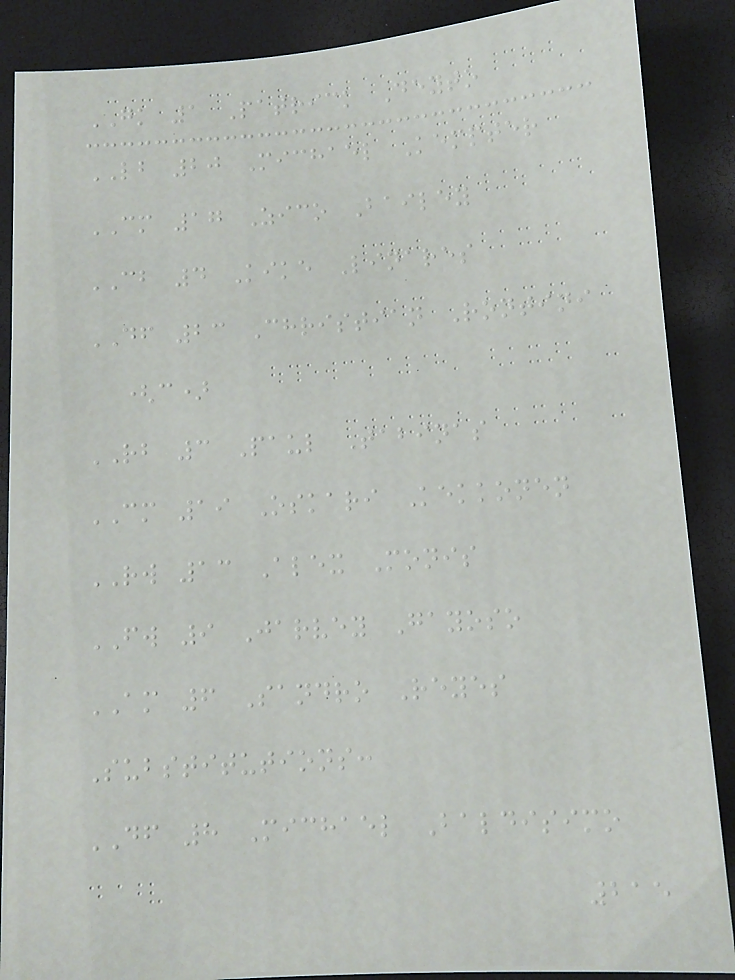GK 1 Patrick Deyto
LB 20 Michael Kempter
CM 17 Zico Bailey
CB 4 Kike Linares
DF 23 Christian Rontini
(c)
RB 3 Paul Tabinas
CM 19 Oskari Kekkonen
RW 13 Alex Monis
FW 9 Jarvey Gayoso
AM 6 Sandro Reyes
Substitutions:
DF 8 Michael Baldisimo
215
